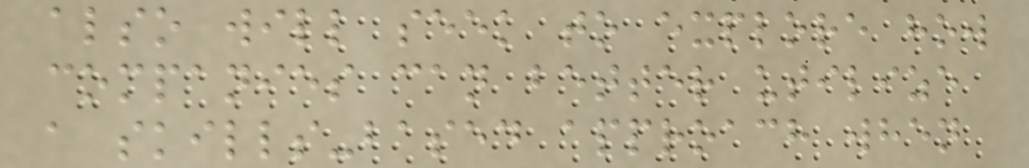also will seek to explore how
companies can better utilize
a skills-based approach when
